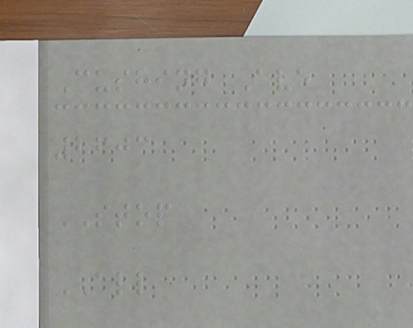Cushing Ave
2603
STOP
ALL
